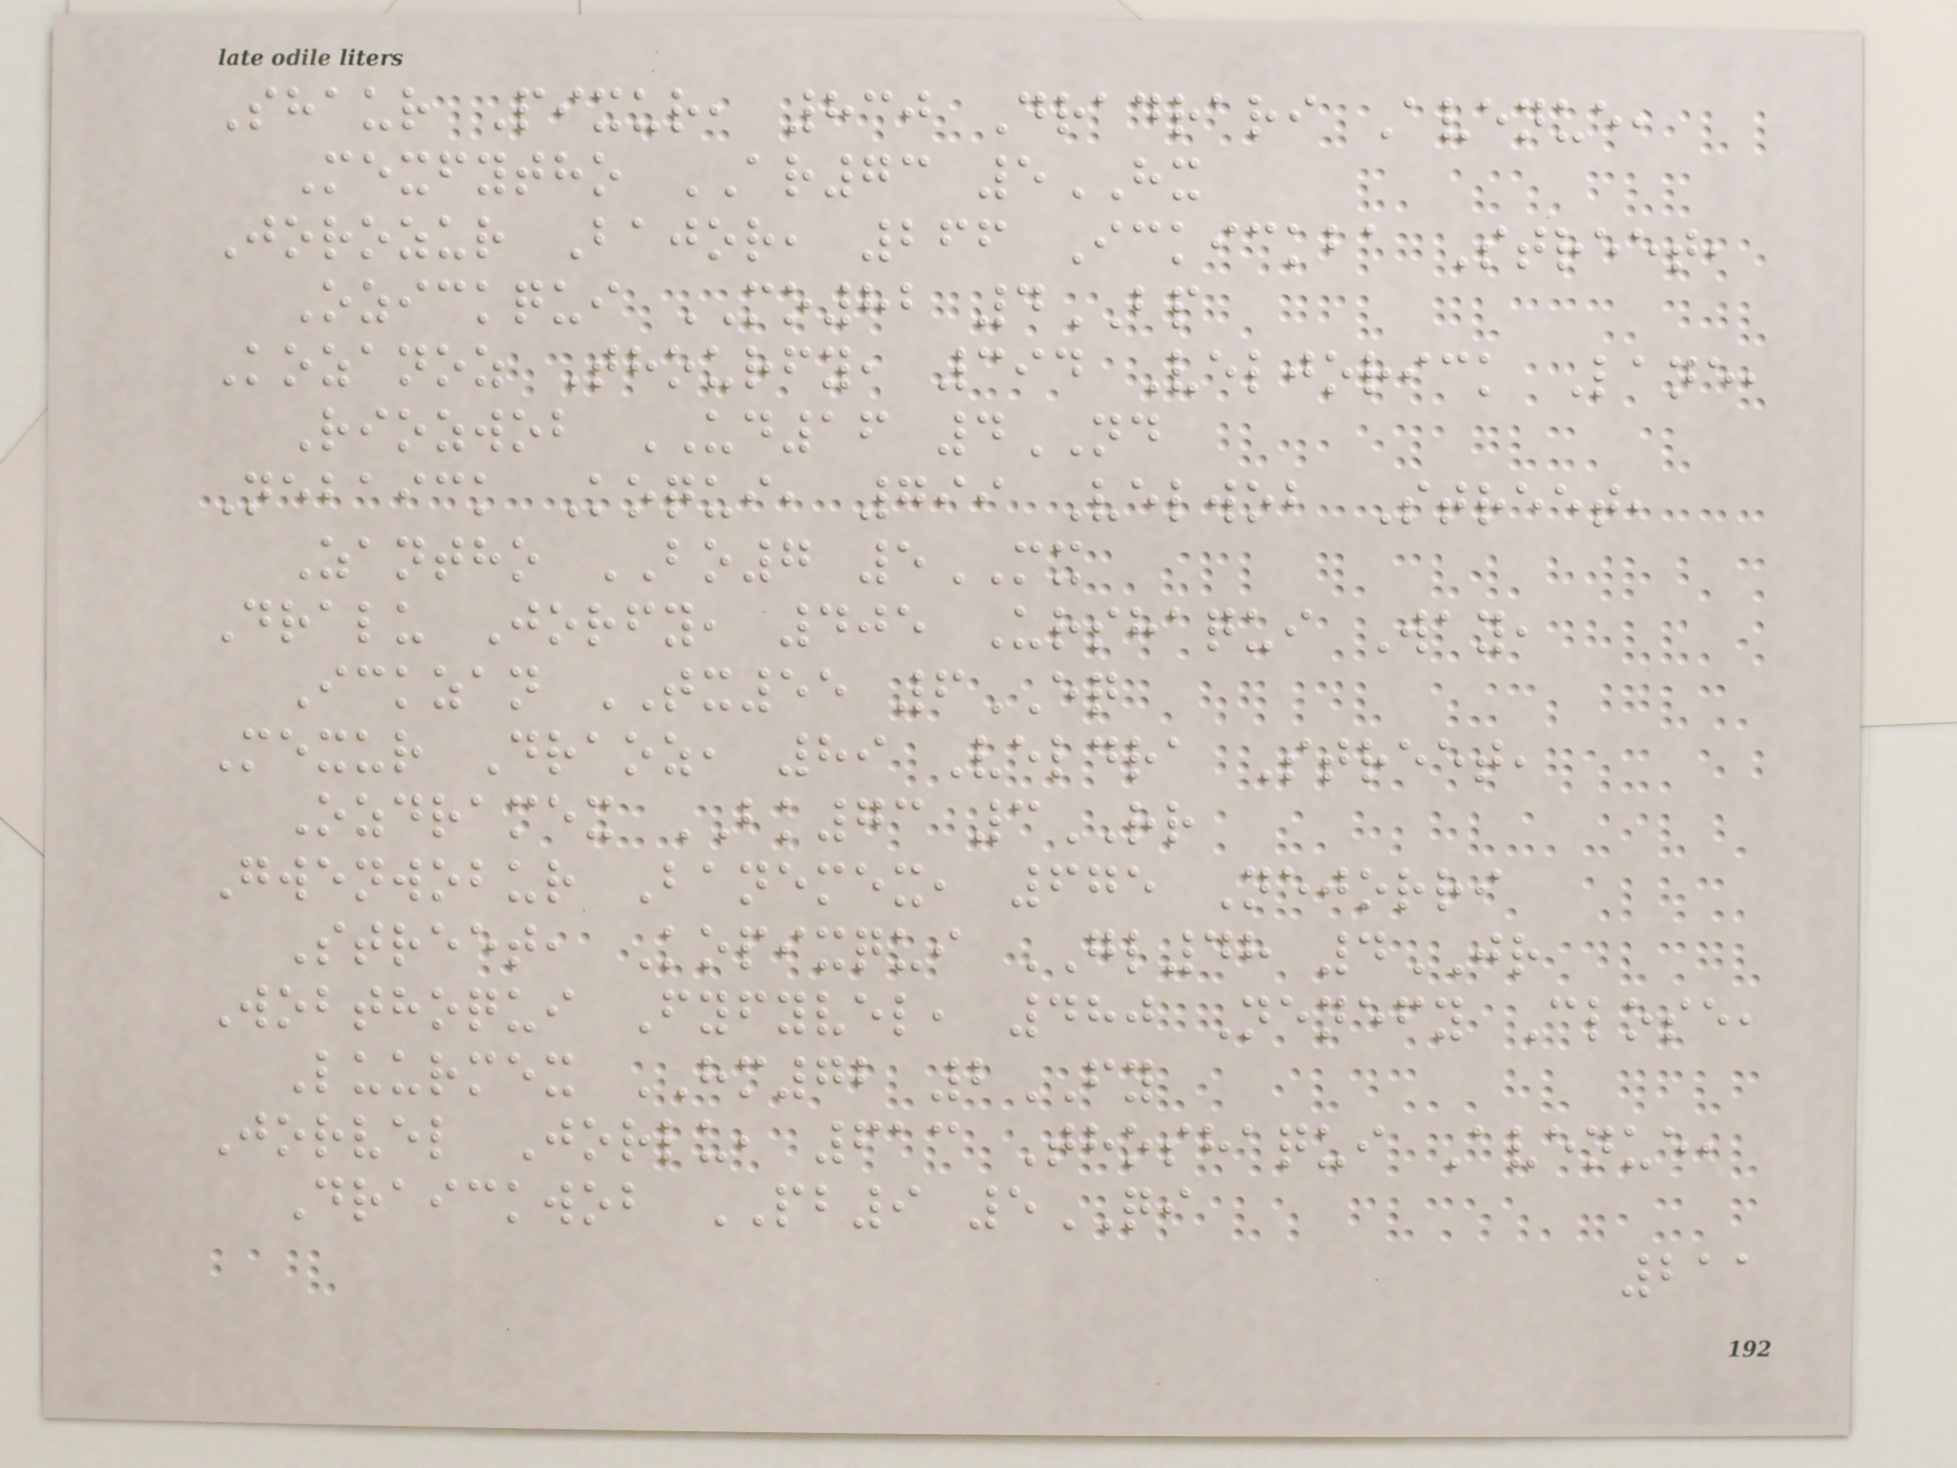Shaur Pixur, 830 Dradrari Avenue,
Mexfytho AR73 5HX
Jorozur Bajor, 266 Ickickba Street,
Ozickqui MO82 4BP
Kozanoz Thourfy, 394 Veljorick Lane,
Riozwob UD16 4ND
Nebaick Koqui, 799 Velwob Street,
Zantho BO7 5MX
Dralu Jorfy, 405 Urshaqui Way,
Ickzan TX55 6EQ
Mexur Draoz, 89 Veldra Street,
Ozdramex BK73 3RR
Gwenwobur Banemex, 675 Nejorri
Street, Kopixqui GL48 4JR
Wobthoqui Fyfyvel, 480 Nenefy Close,
Luurmex HM72 2FY
Jorvel Jorlu, 613 Thoshaqui Avenue,
Draickwob PB9 5QI
211
